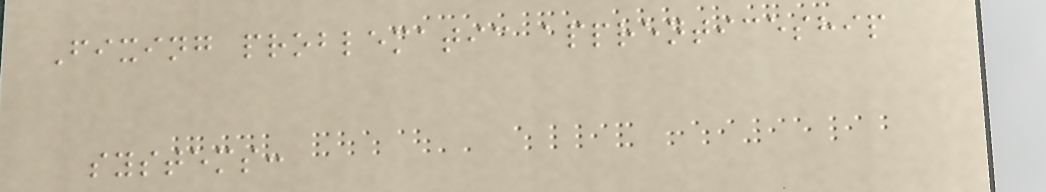Fixing problematic apprenticeship
systems:
